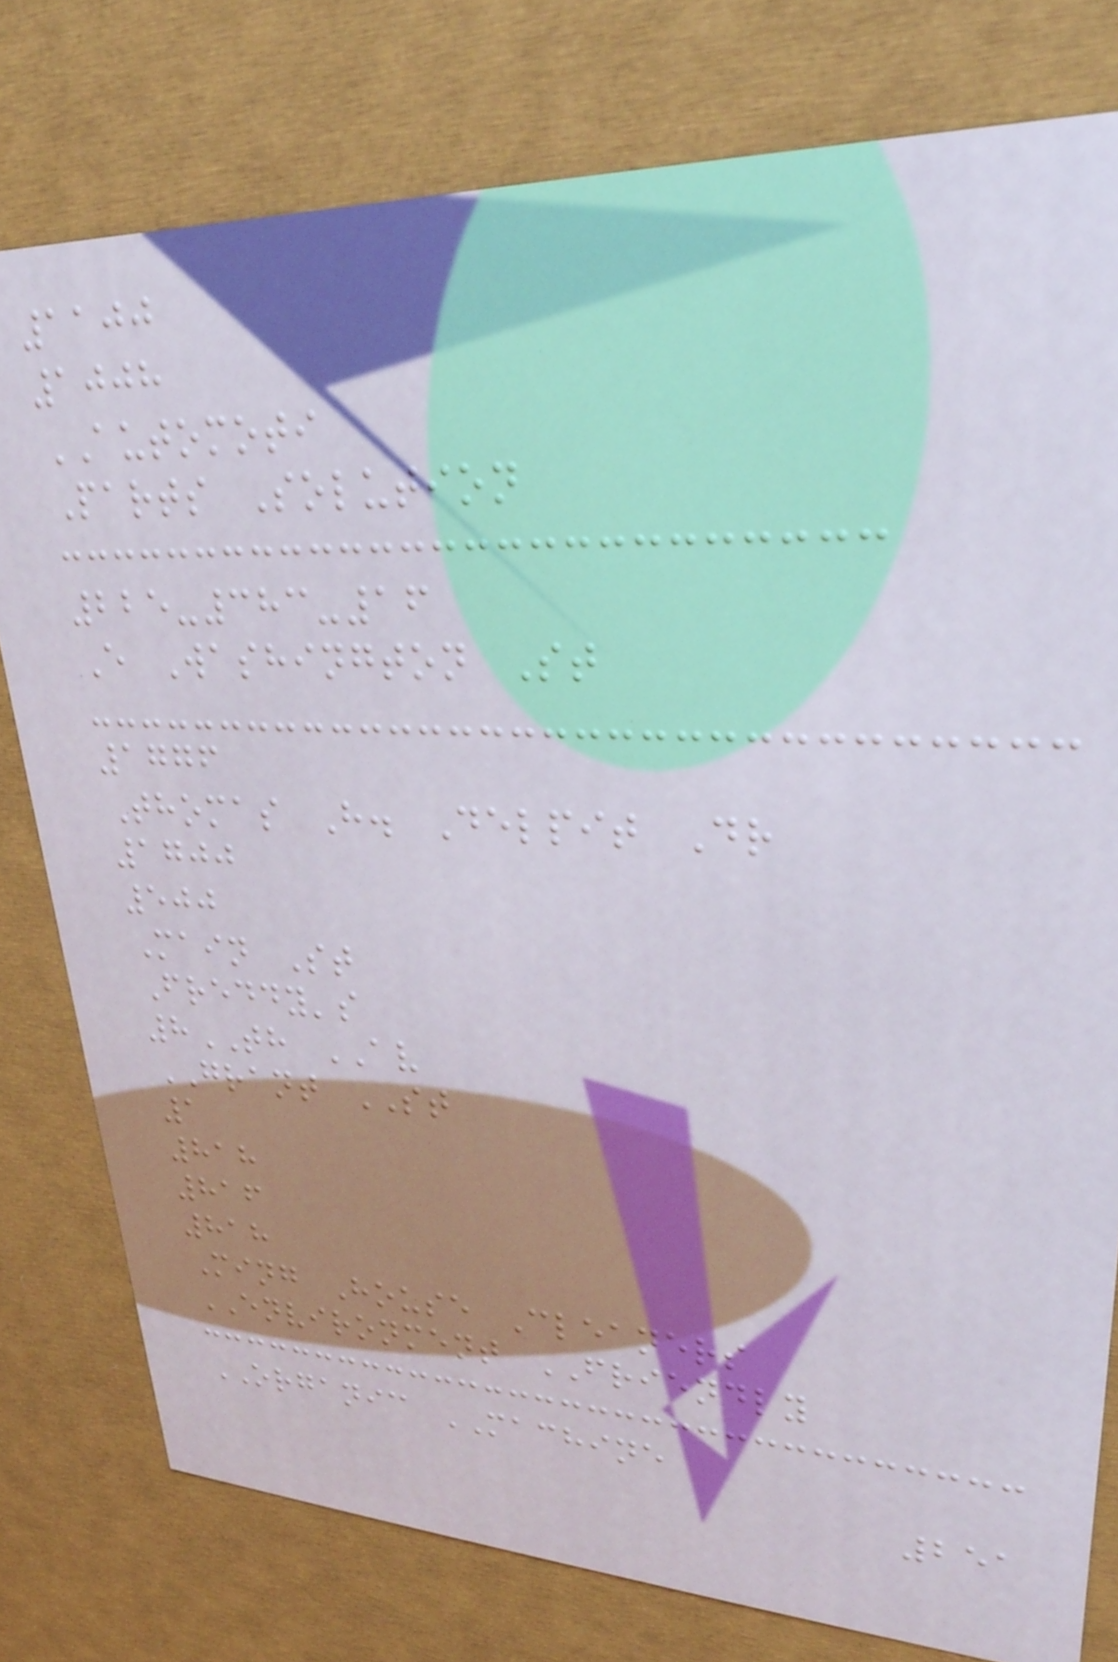1100
1008
AUTOMOTI
Parts Solution
225-383-16
E Washington St
1776
Thomas H. Delpit Dr
1700
500
Main St
Freddy's
8TH AV
GRANT ST
1
818
816
818
Ming House Cleaners
ENVIRONMENT FRIENDLY
ORGANIC MACHINE
251
